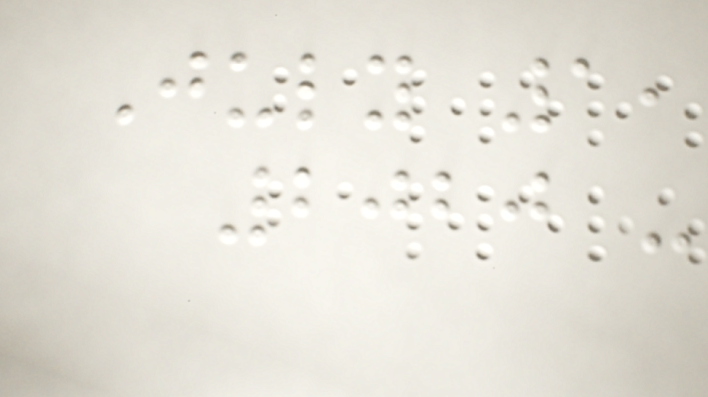July 1,
2020 -
